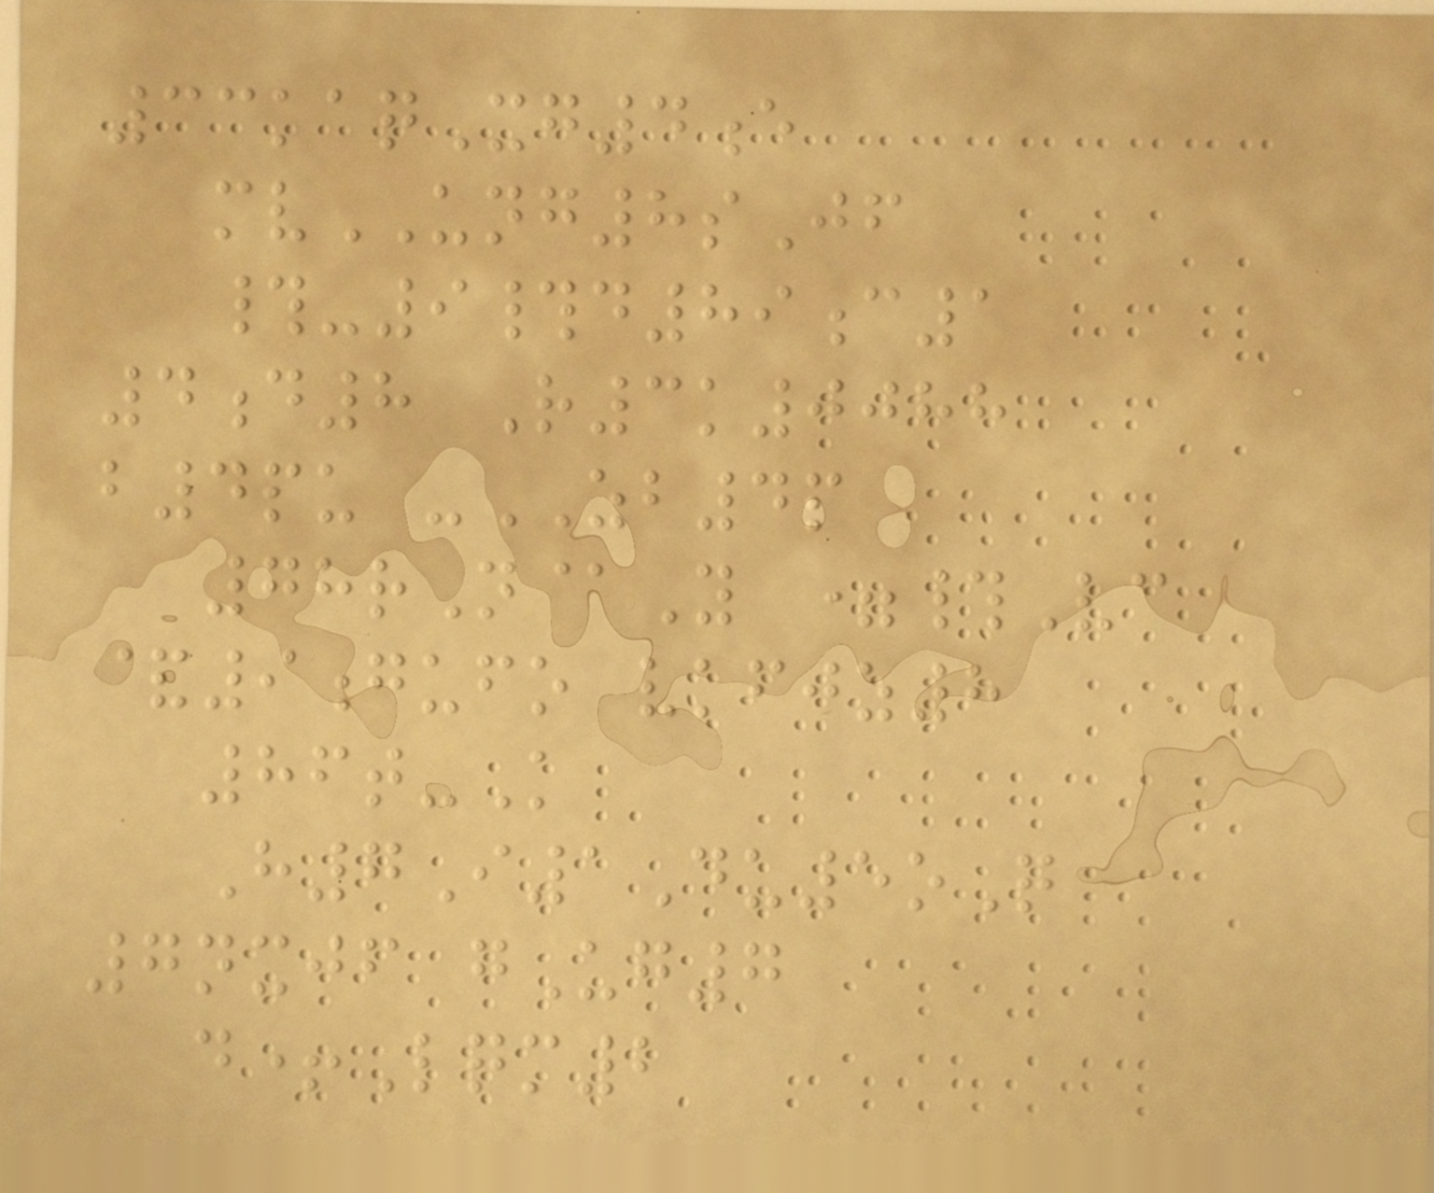33kaqXg4e
mvUNG8sJf
#-9#d89c1
4d8 R3k0088
b4pu -ZB4p
78rN@Y =#Vc
&9gufo vkfjz8
86t-K
H7I1Du5oQ
7nxjf gUg7
d+Lqm2
